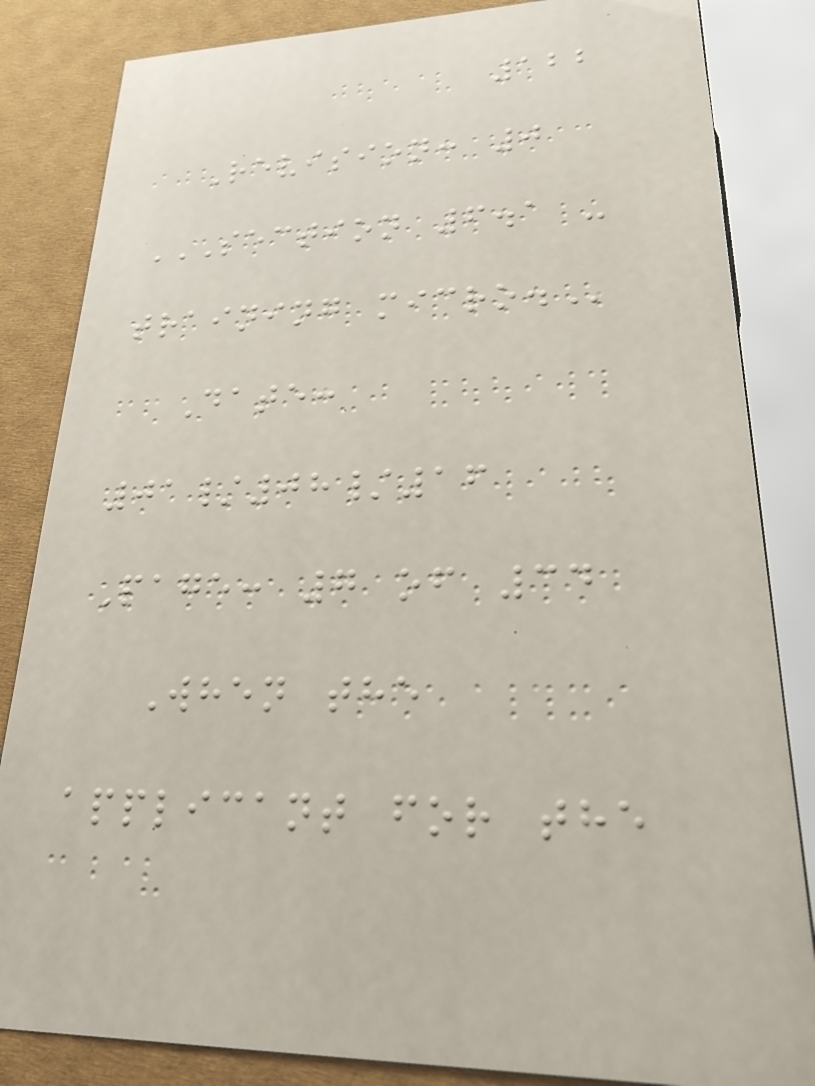122
Revision: 0
SECTION 6.1 -
TRAINING MICRO.
Date:
01/08/16
Page: 7 of 34
When the
applicant for the
